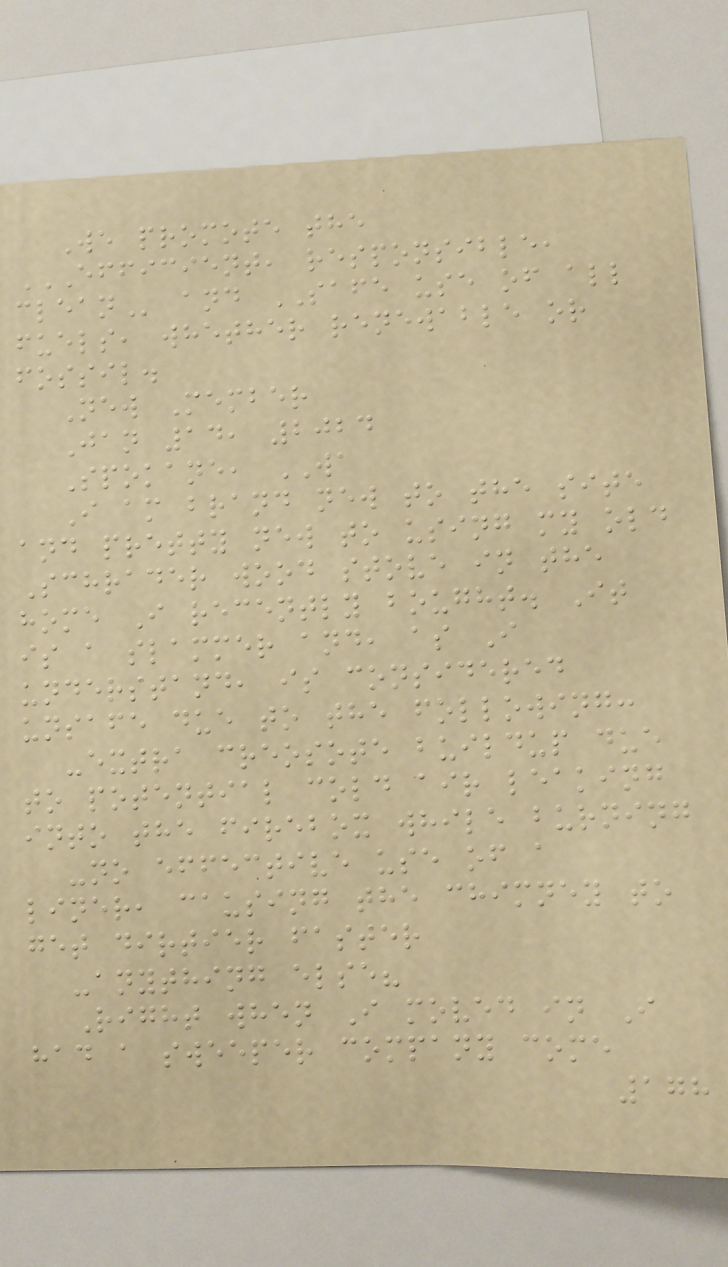We promote the
EFFICIENT, RESPONSIBLE,
CLEAN and SAFE use of all
fuels, whether renewable or
fossil.
New Member
Jan 14, 2024
Spokane, WA
I am brand new to the site
and pretty new to using my old
Schrader wood stove in the
home I recently bought. It
is a slammer and, as I
understand, is considered
unsafe due to the following:
-extra creosote buildup due
to potential cold air leaking
into the firebox while burning
-no effective use of a
liner, causing the chimney to
get dirtier faster
-anything else?
Right when I moved in I
had a sweeper company come
178
